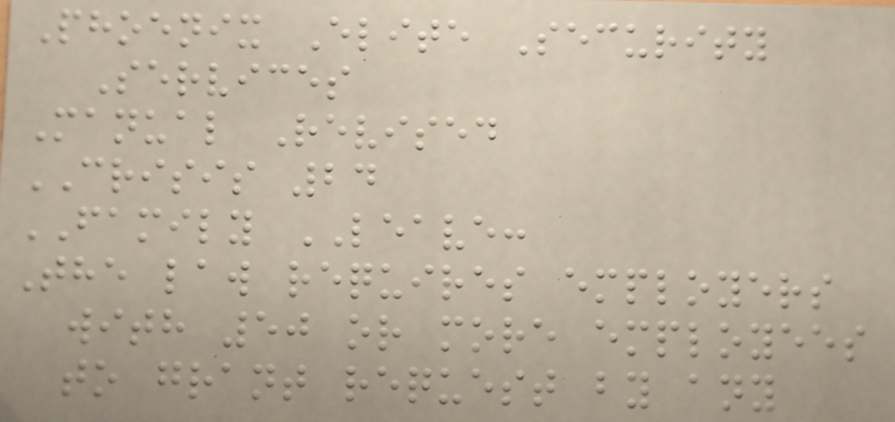Phoenix Elite Security
Services
Manual Revised
CRISIS 24
FAMILY LEAVE:
The law requires employers
with 50 or more employees
to grant request by any
